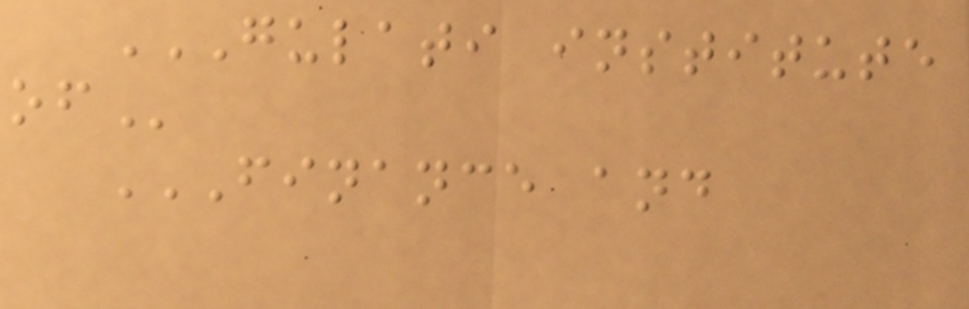GULATI INSTITUTE
OF
FINANCE AND
